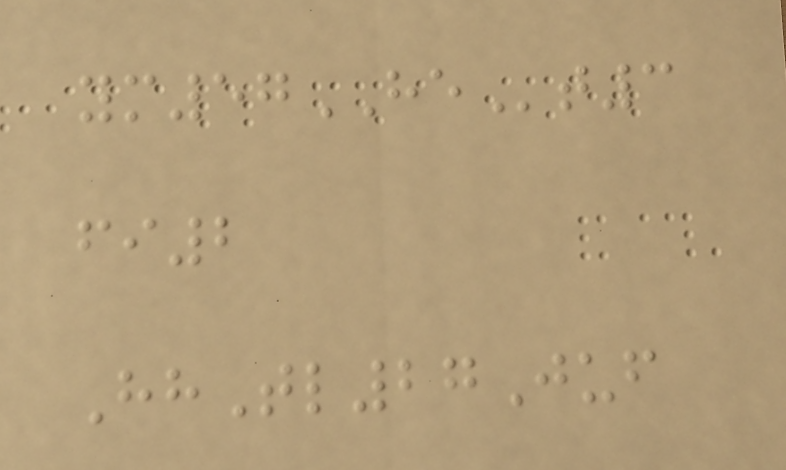ym57HEt3
fi2
HhTl27Juf
